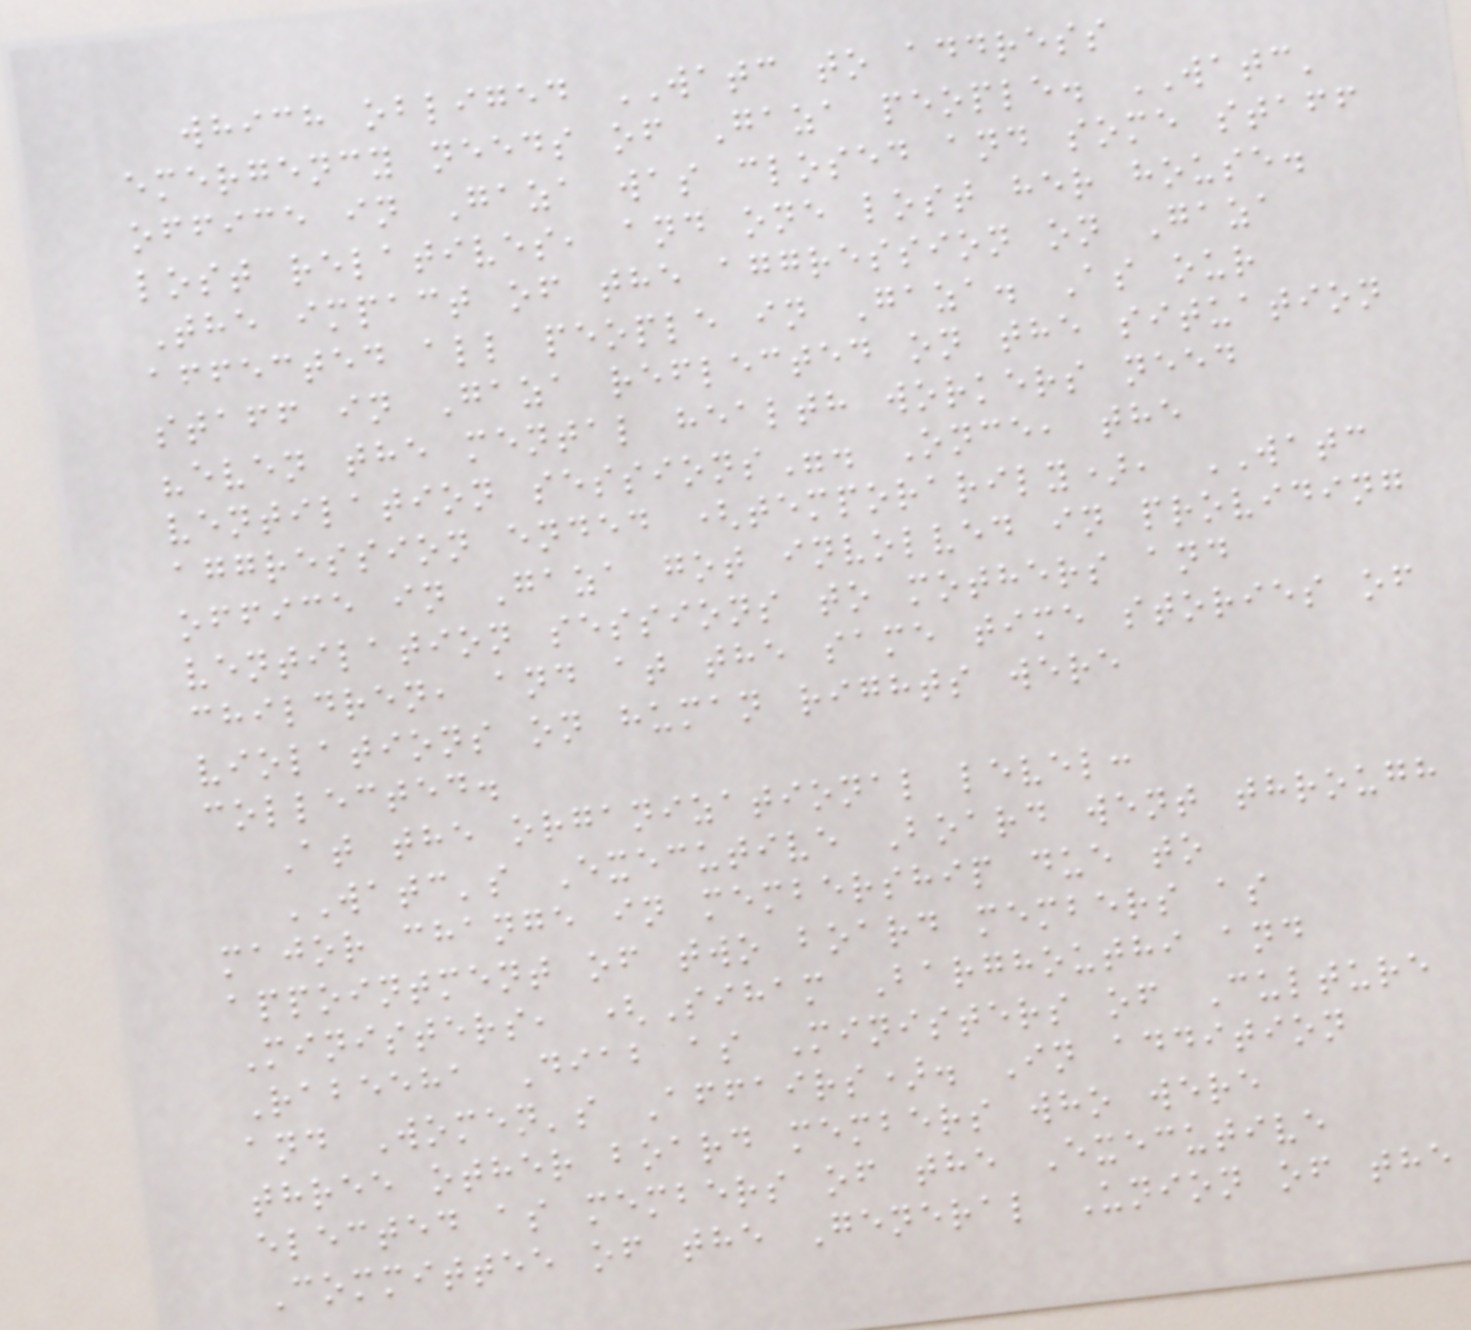which obliged WATC to address
emergency needs of Gaza people. WATC'
office in Gaza was closed and some staff
lost relatives, and one lost her house.
The impact of the aggression on Gaza
affected all people in Gaza. As our
staff in Gaza reflected on the situation
"even the mental health workers need
ventilation sessions". Once, the
aggression ended (temporarily), WATC
office in Gaza got involved in providing
ventilation sessions to mothers and
children, and at the same time stories of
violations on human rights were
collected.
At the organizational level:
WATC's Executive Board went through
major change in membership due to
appointment of two board members as
Ministers, (Siham Barghouthi and
Rabeeha Diab as Ministers of Culture
and Women's Affairs). In addition
three other board members who were
elected as members of the Executive
Committee of the General Union of the
